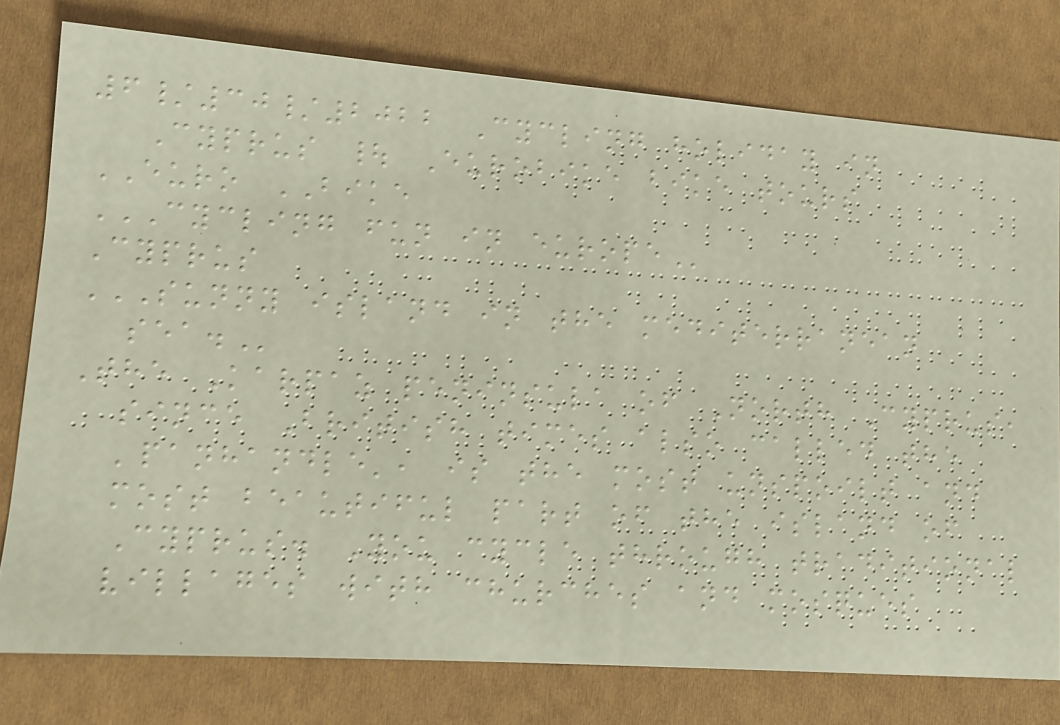6/30/2022 Cycling holiday in
Cyprus | Eurobike bike tours
EURO BIKE
CYCLING FUN IN EUROPE
Cyprus
SUNNY ISLAND IN THE MEDITERRANEAN
SEA.
The Karpaz peninsula of North Cyprus,
since British times also called the
'panhandle', is the most unspoilt and
most beautiful part of the island of
Cyprus. You cycle through traditional
villages with churches and mosques
